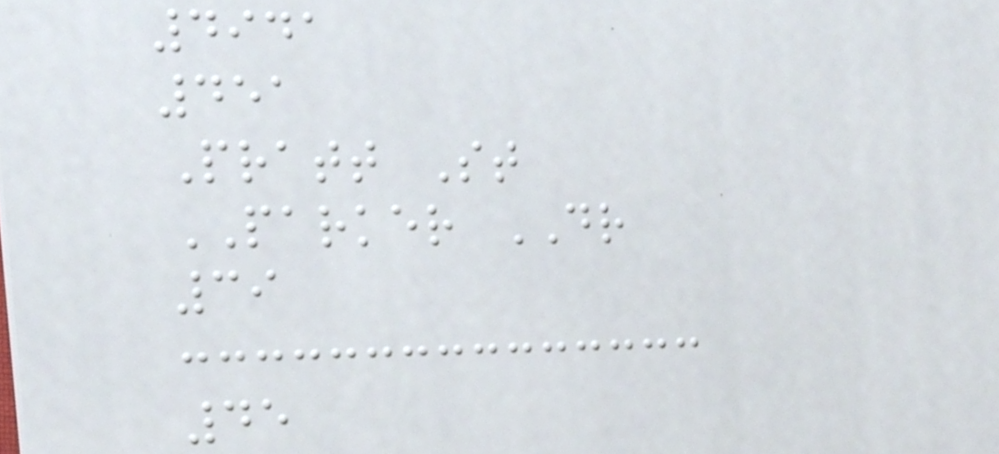4941
451
Pratt St
PARKER DR
39
45
